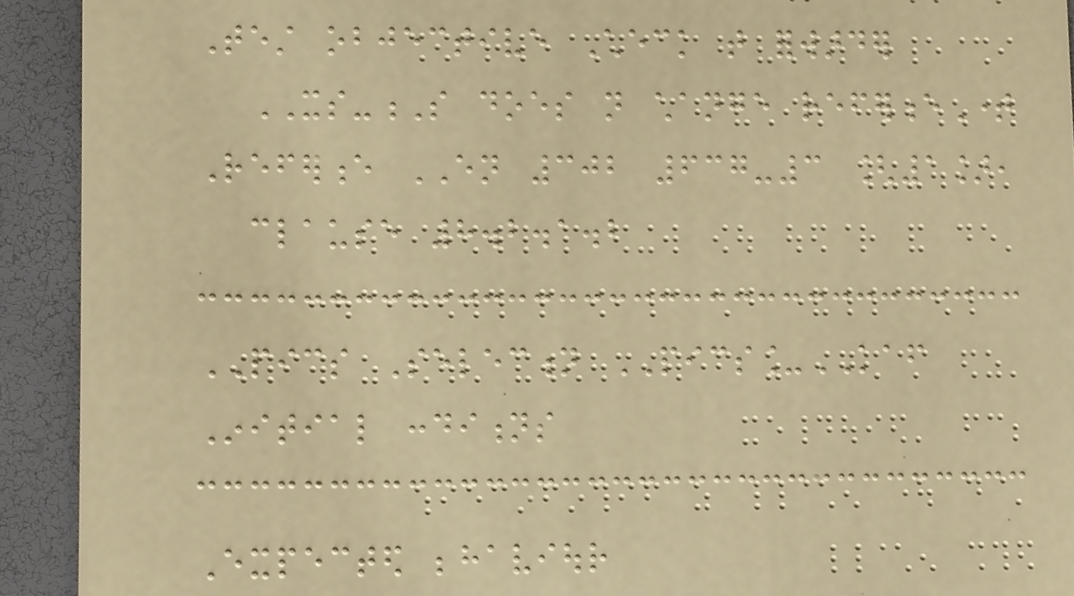Test objective Check that forwarder
ITS-S does not change referenceTime
Reference EN 302 637-3 [1],
clause 8.2.1.2
PICS Selection PICS_KAF
Initial conditions
Expected behaviour
